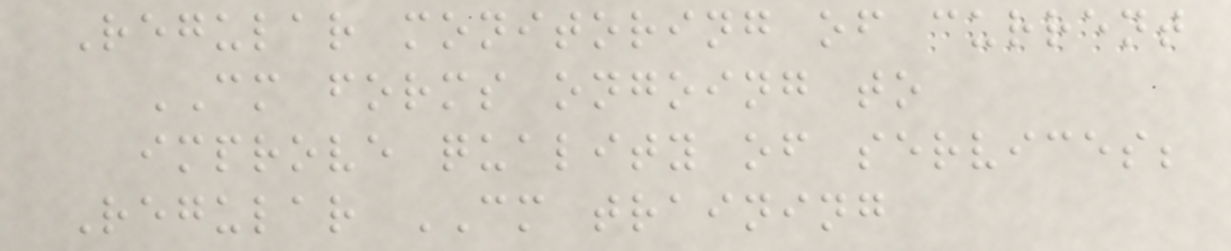Regular monitoring of current
CM forms ongoing to
improve quality of services;
Regular CM training
